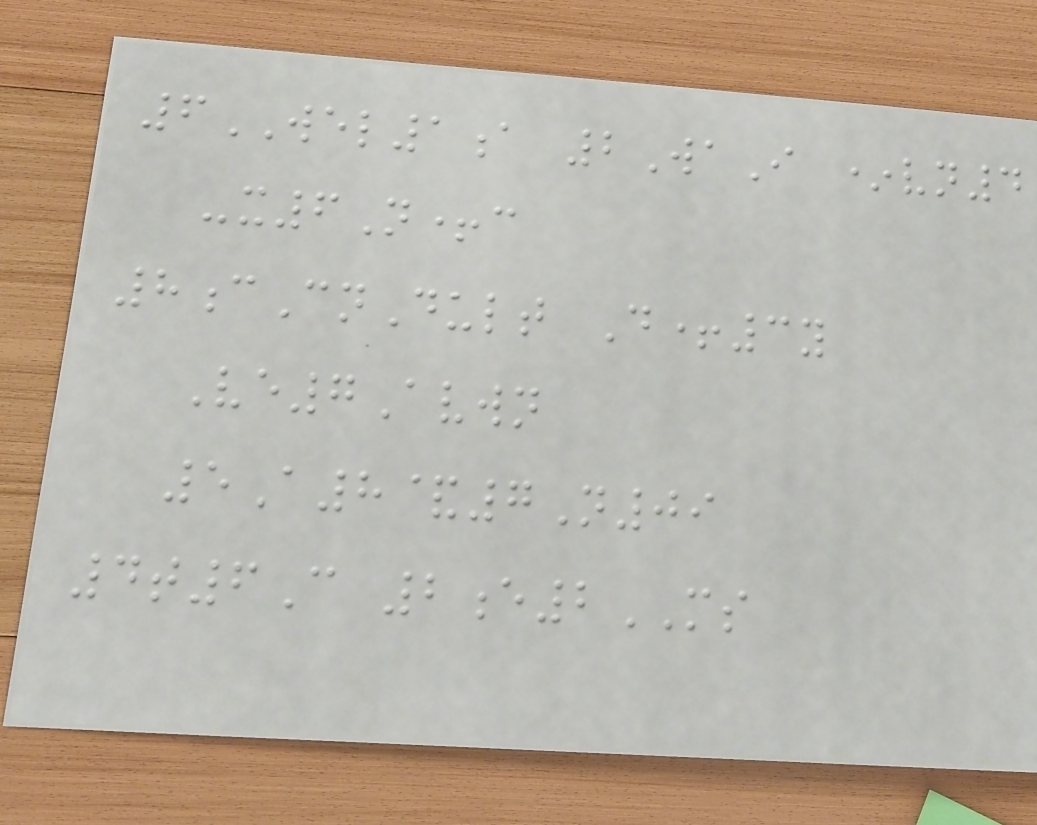6WEL1a 2WaI *vn4
-x6N+c
8cCnDult D+3y
Ve7Avwn
5A8&7N09
4t6C 2e2MS
